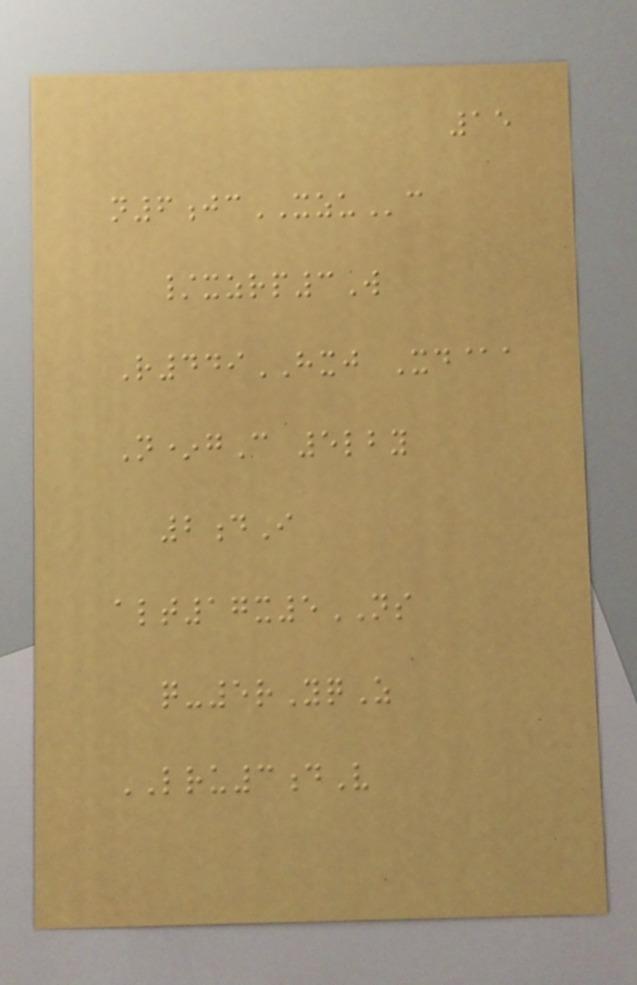15
n6jcXZUc
/xzrp3W
R449HXJ Xd@a
N*gC 5lby
2dI
alt17x5NS
q-5rYqZ
LRU3dV
